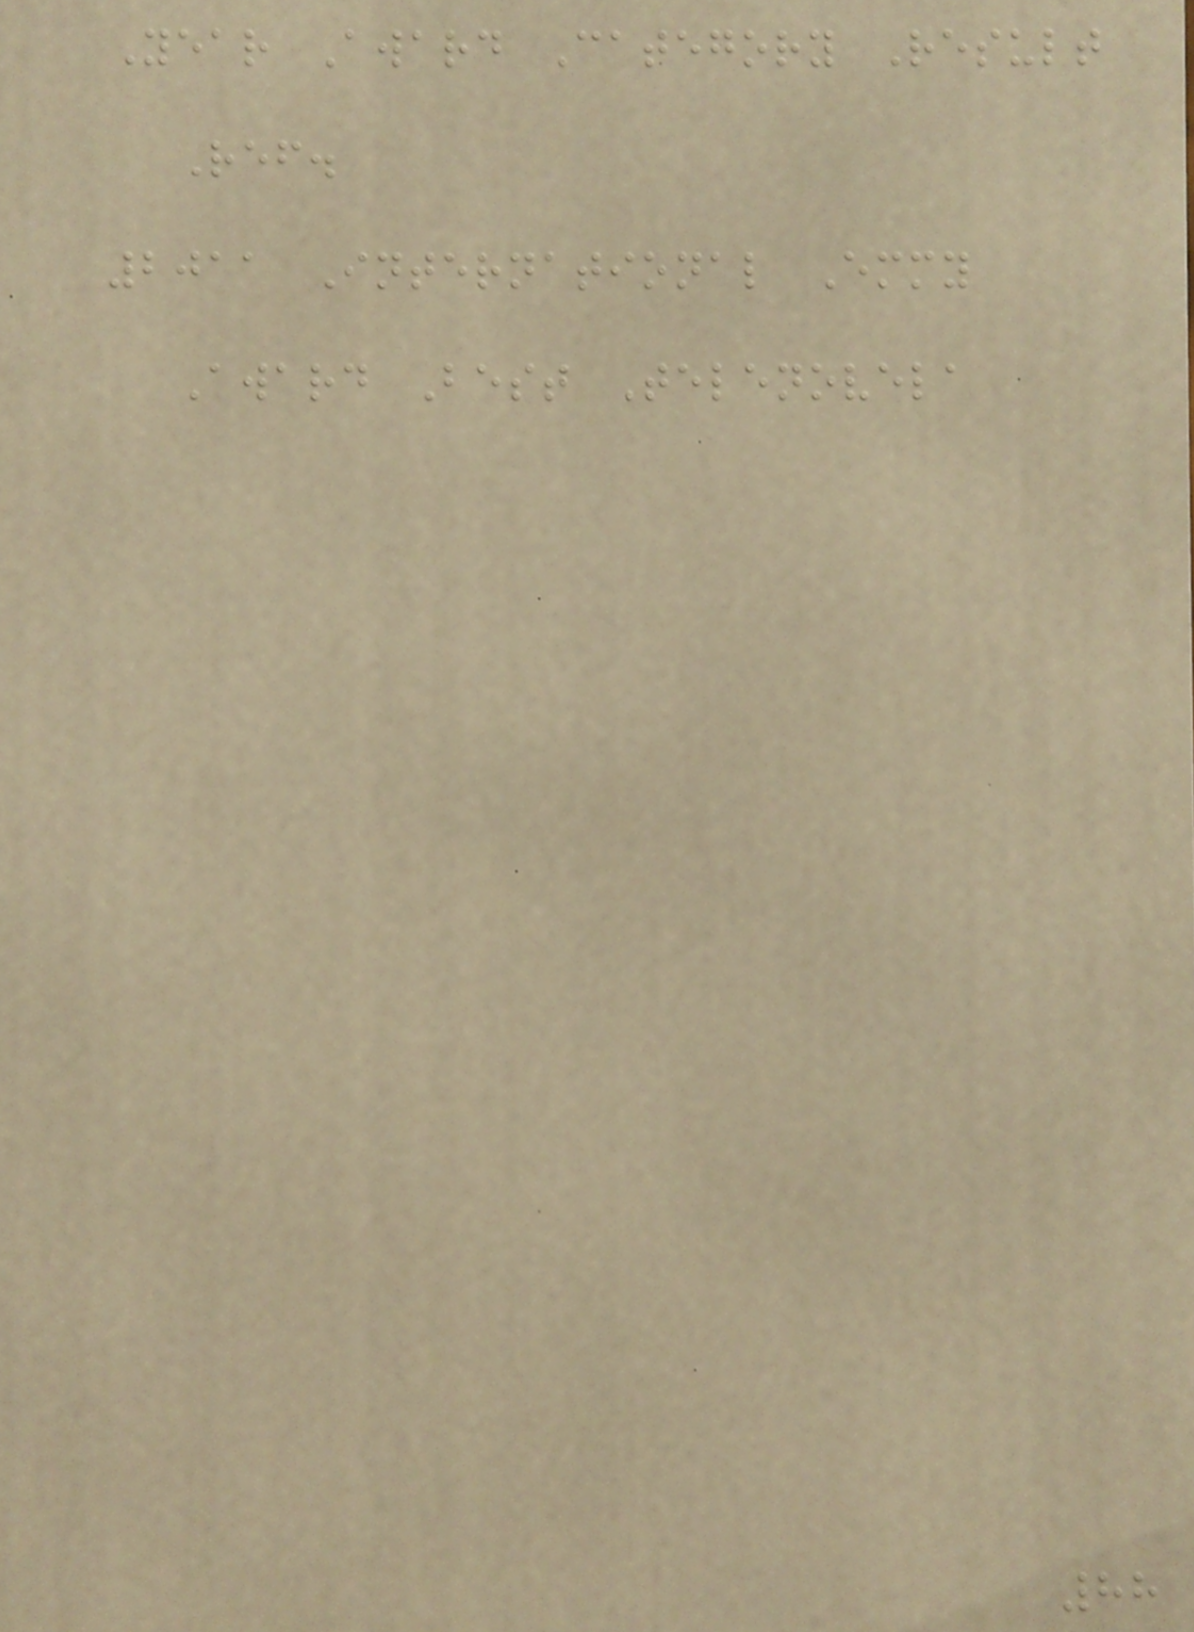Year Award Category Result
Ref.
2011 International Emmy
Award Best Telenovela
88
